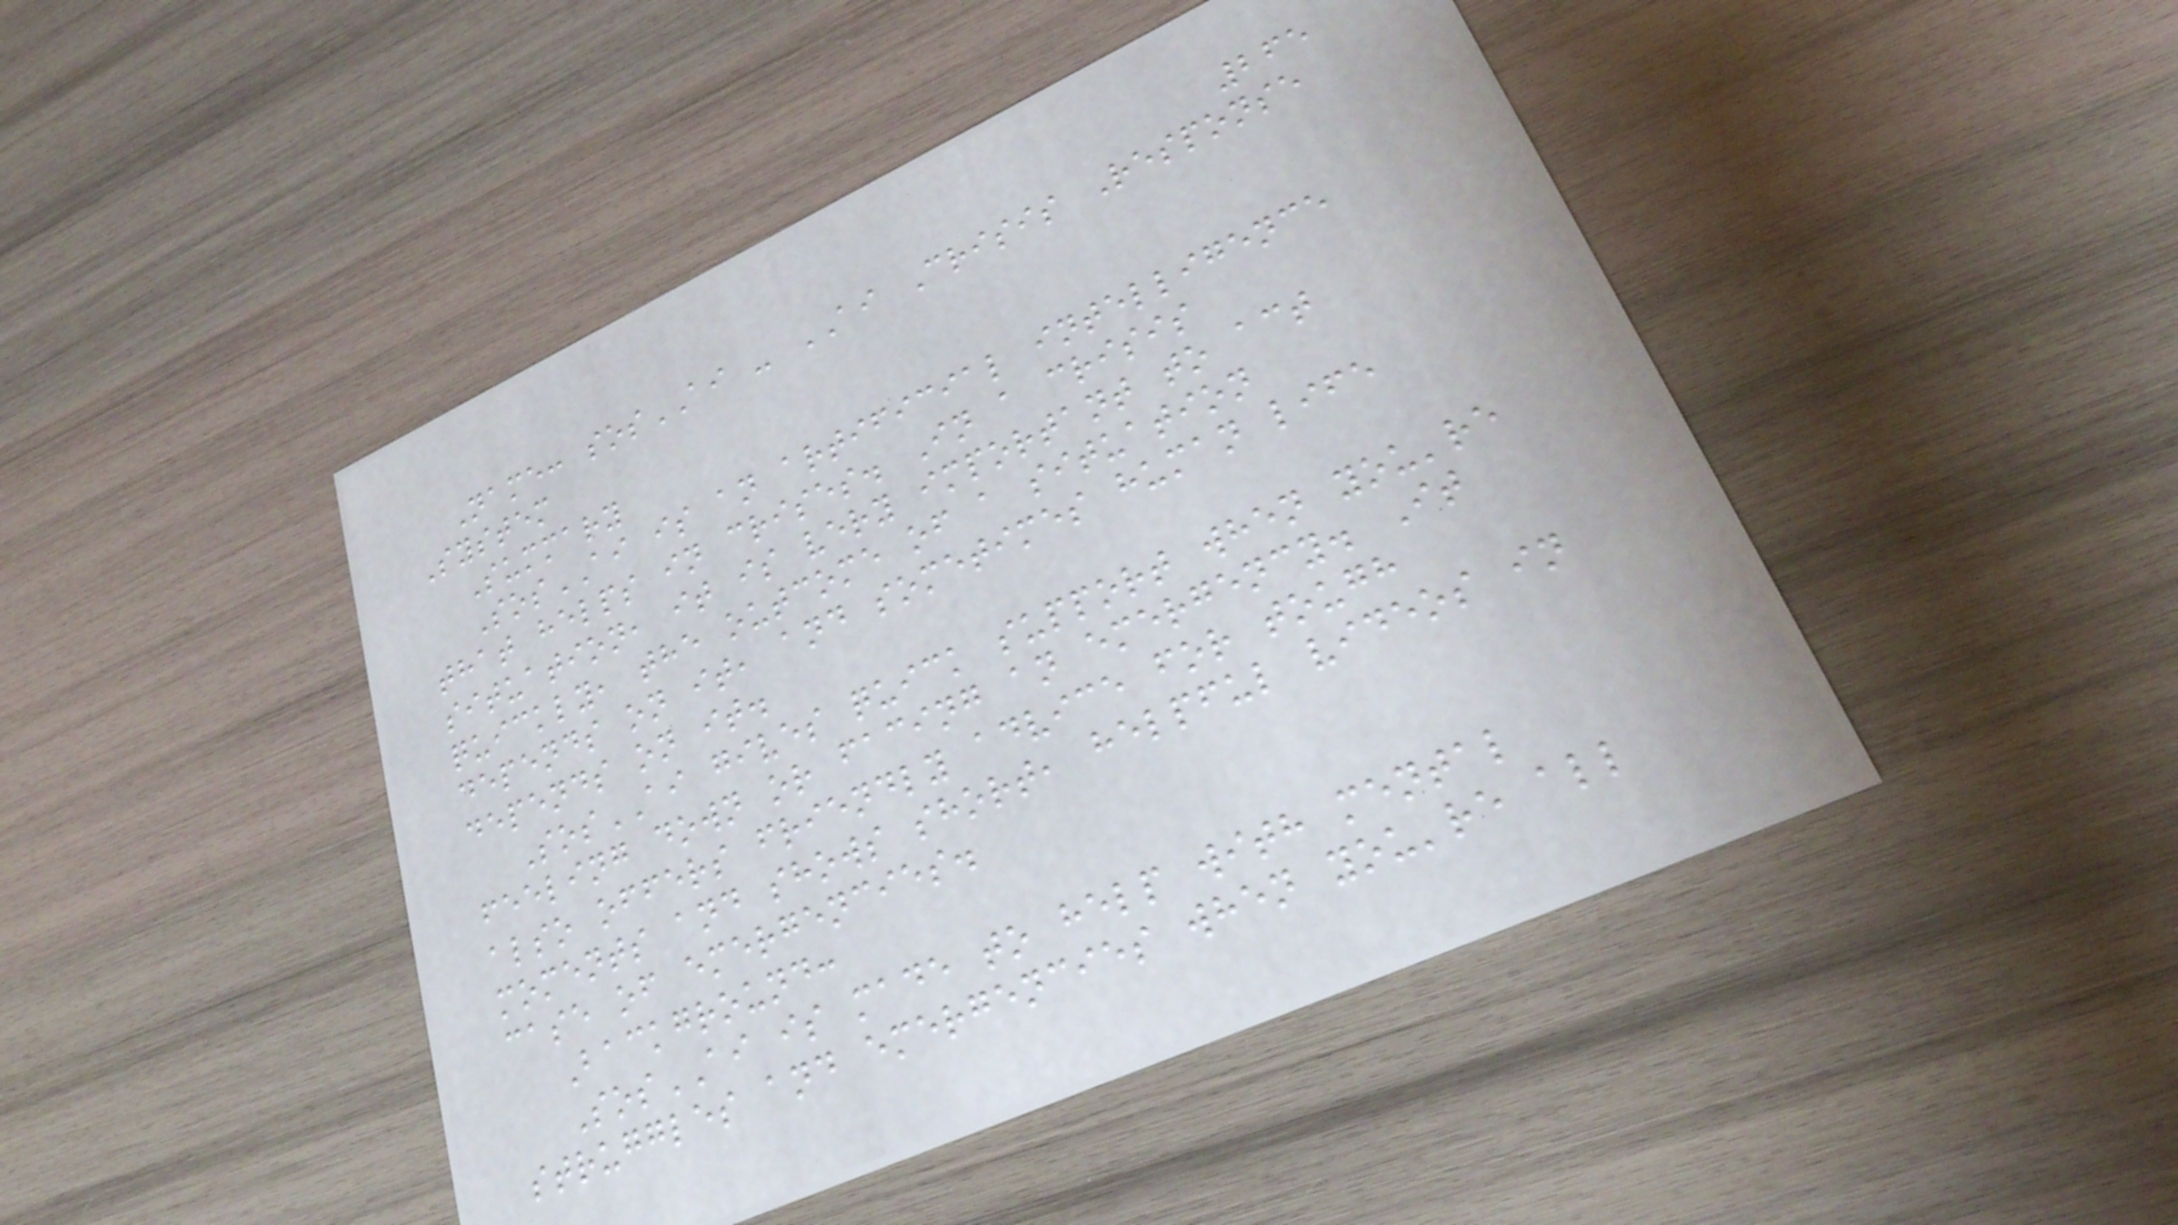265
Name: sosAI - AI Crisis Response
System
Summary
SosAI is an artificial intelligence
that helps in crises. In a crisis
situation, it is very important to act
quickly, the outcome of a situation
depends on it, and sometimes human life
depends on it.
SosAI gives quick support when you're
feeling down or facing an emergency. It
also offers friendly advice for tough
moments and shows short, helpful videos in
case of emergencies.
Background:
SosAI is made to help with mental
struggles and emergencies when you're all
